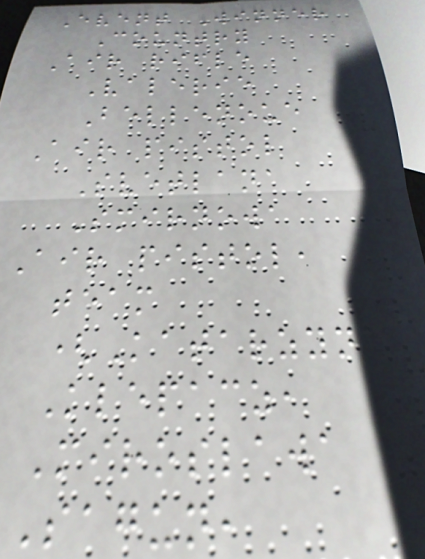Event Winner
Country
Air rifle
Valerie
Bellenoue
Air pistol
Svetlana
Smirnowa
Air pistol,
team
(Katarzyna
Klepacz,
Miroslawa
Sagun,
